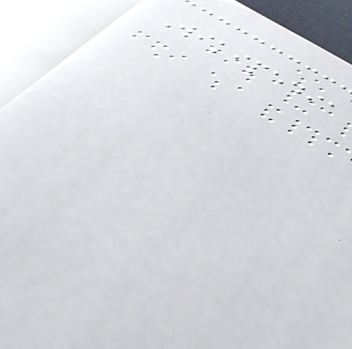Wikipedia
